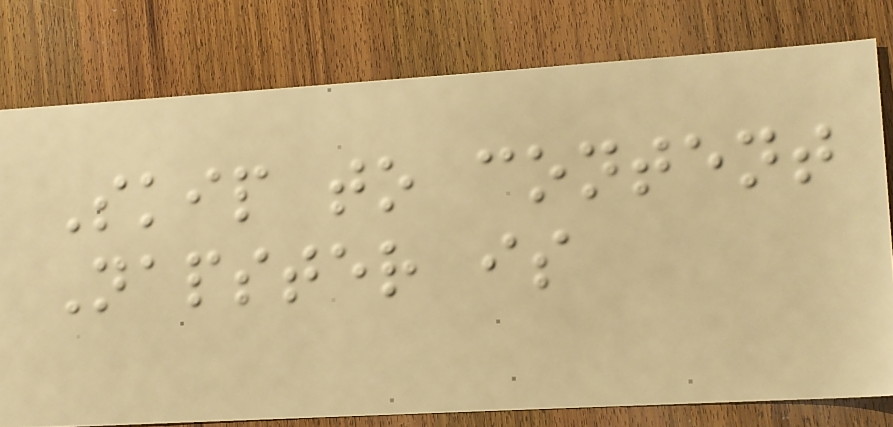Skip to content
Napster is
